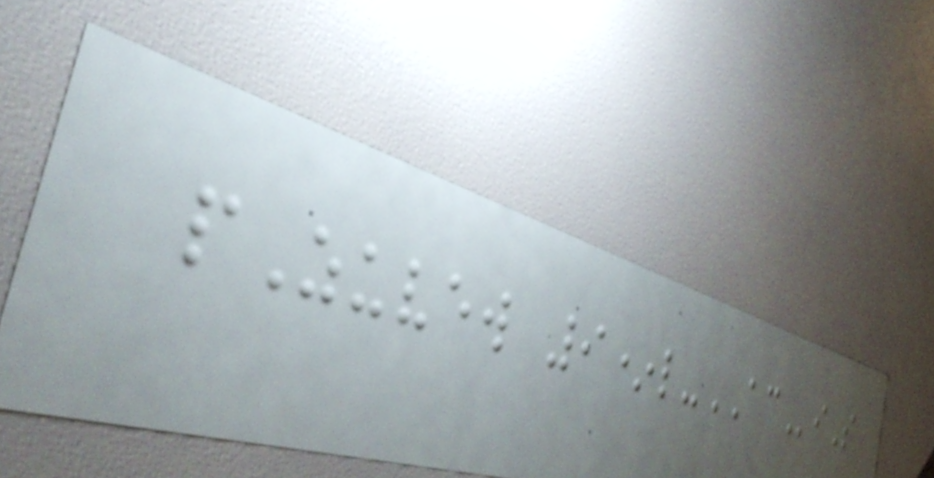pZuvew 9*l-ACiS
